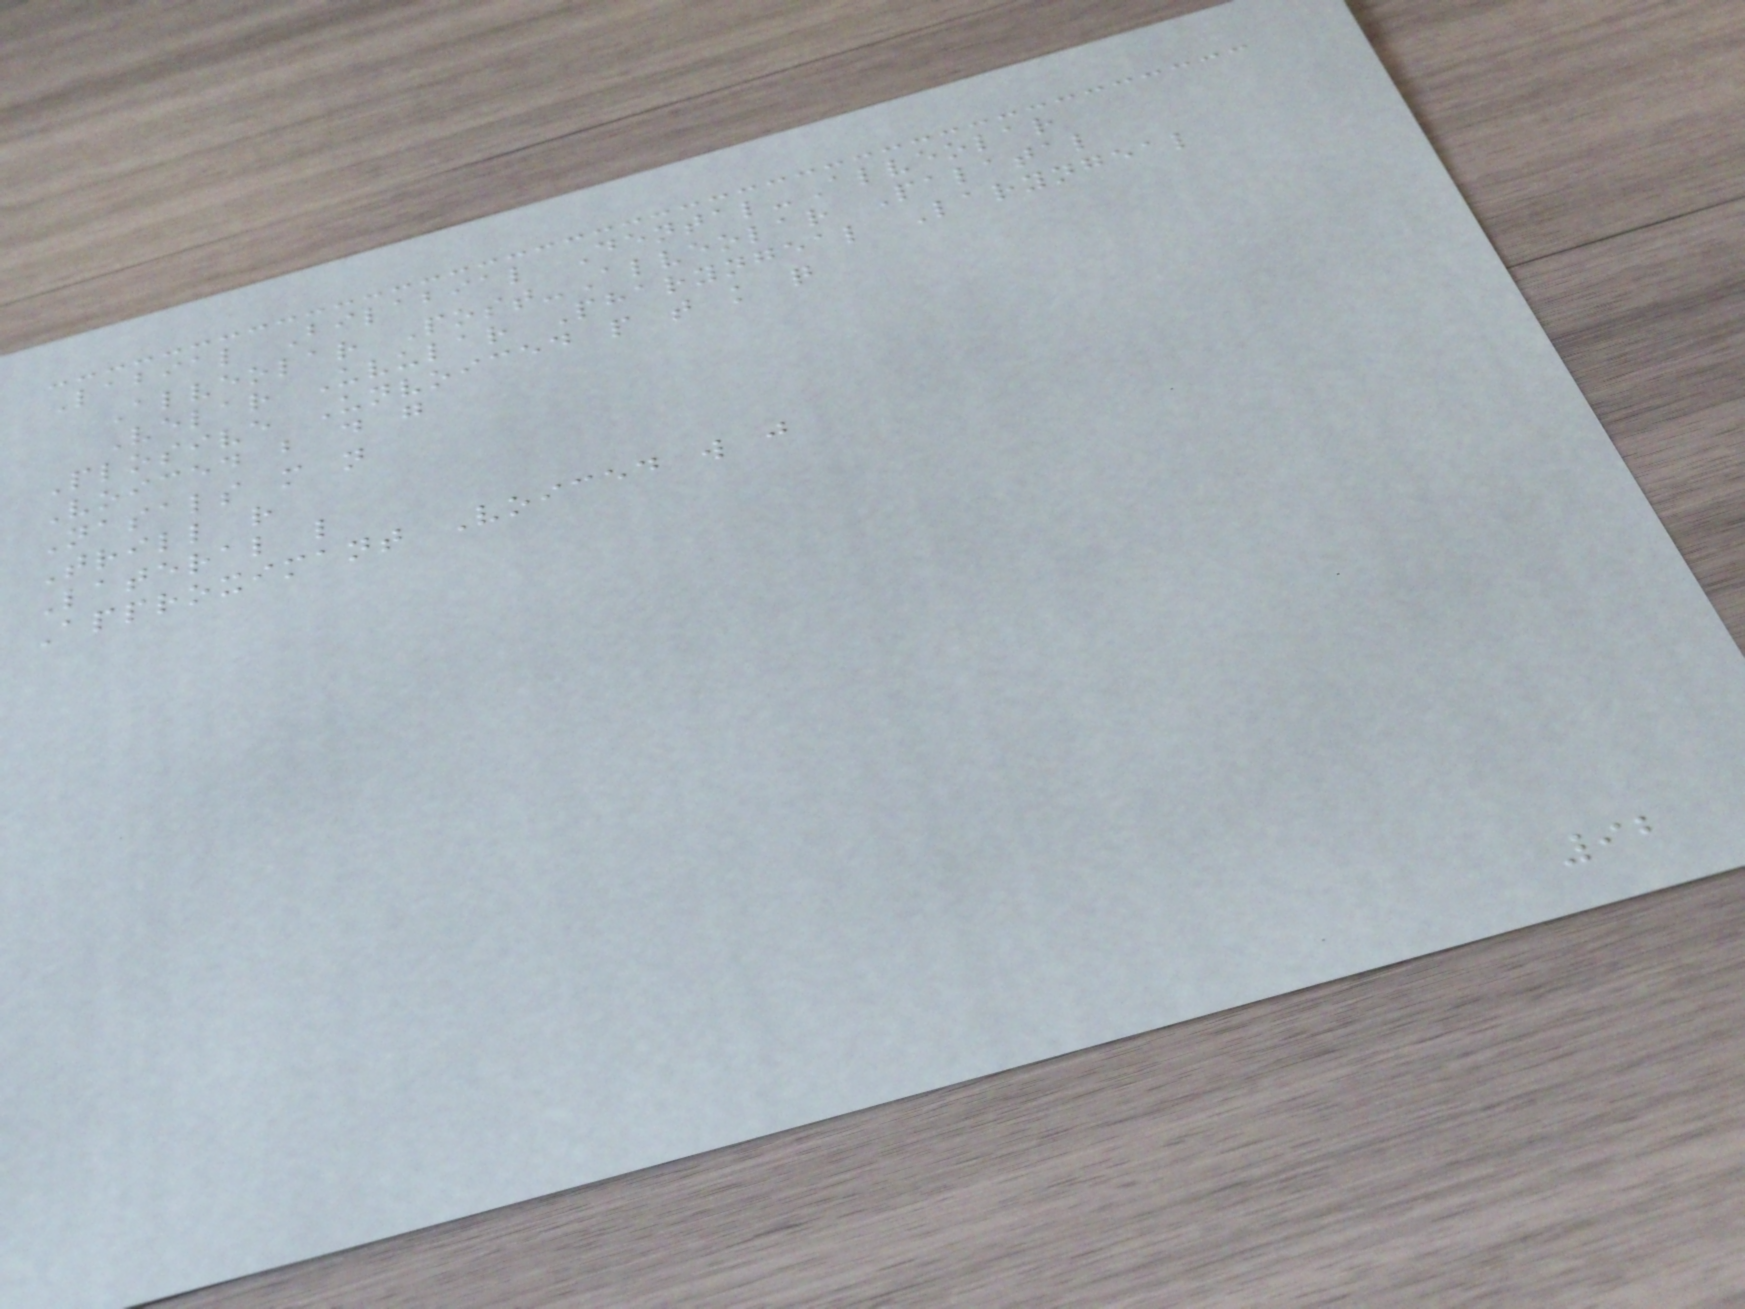Labial Bilabial Dental-Alveolar
Alveolar Post-Alveolar Palatal
Velar Uvular Pharyngeal Laryngeal
Plosive Unvoiced p t k q
Voiced b d g
Nasals m n
Trill r
Lateral l
Approximant Voiced w j
92
